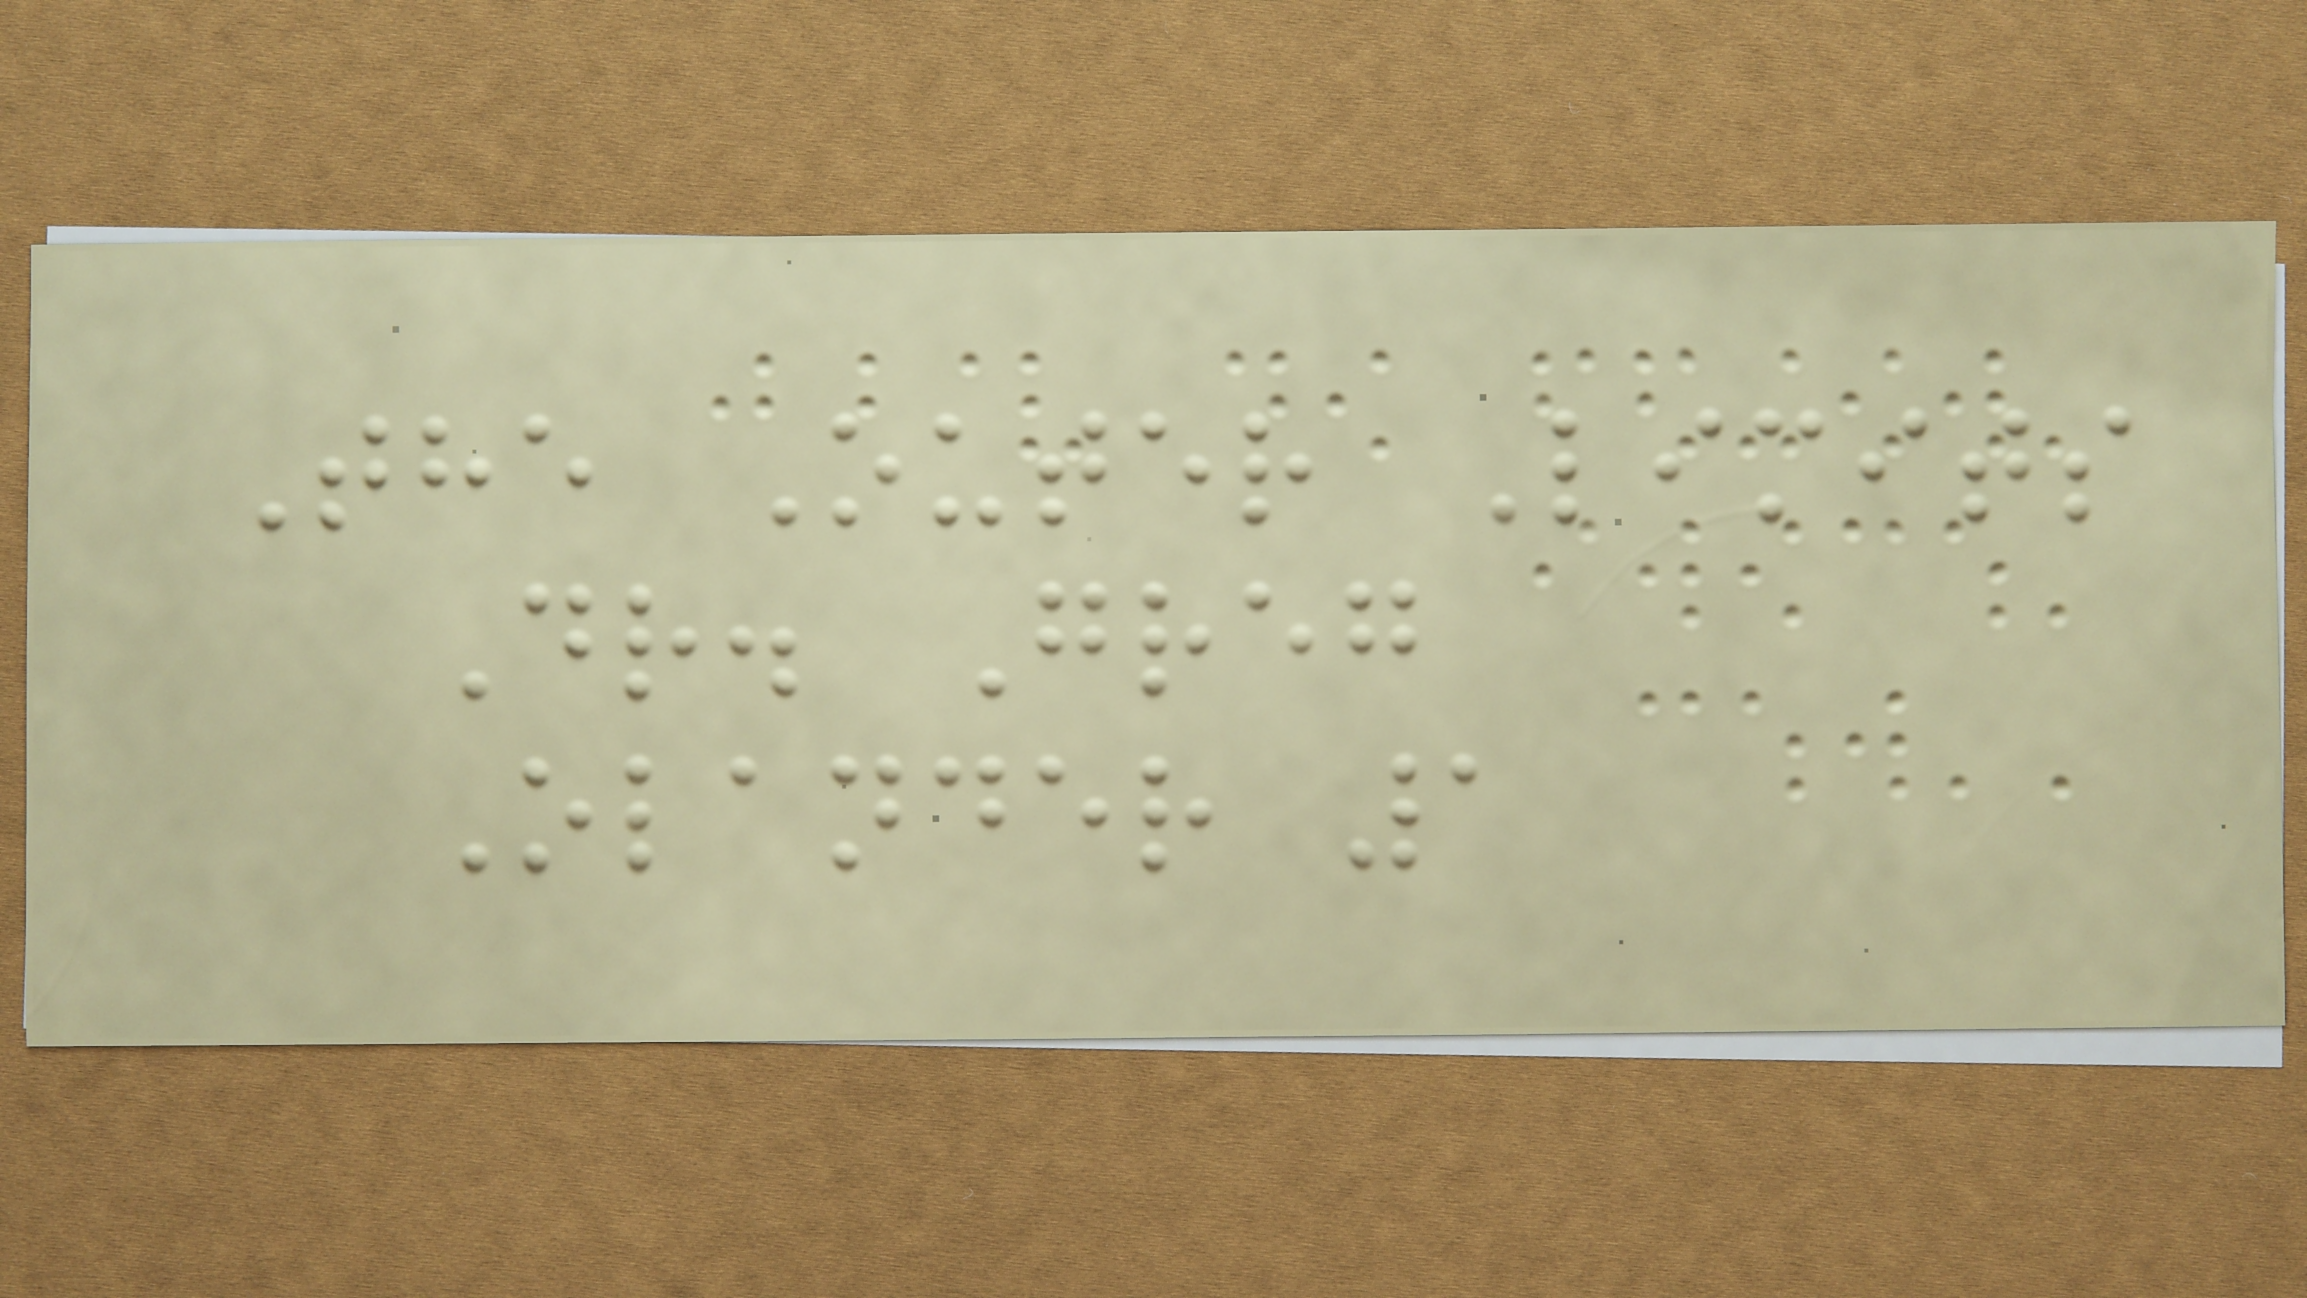The Outer Limits
Dr. Greg
Olander 1
